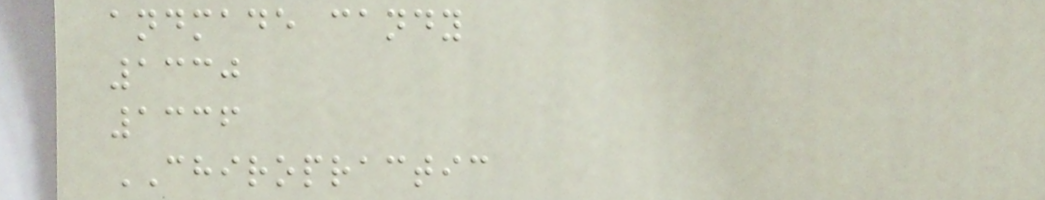andmade candy
1330
1336
CHIROPRACTIC
